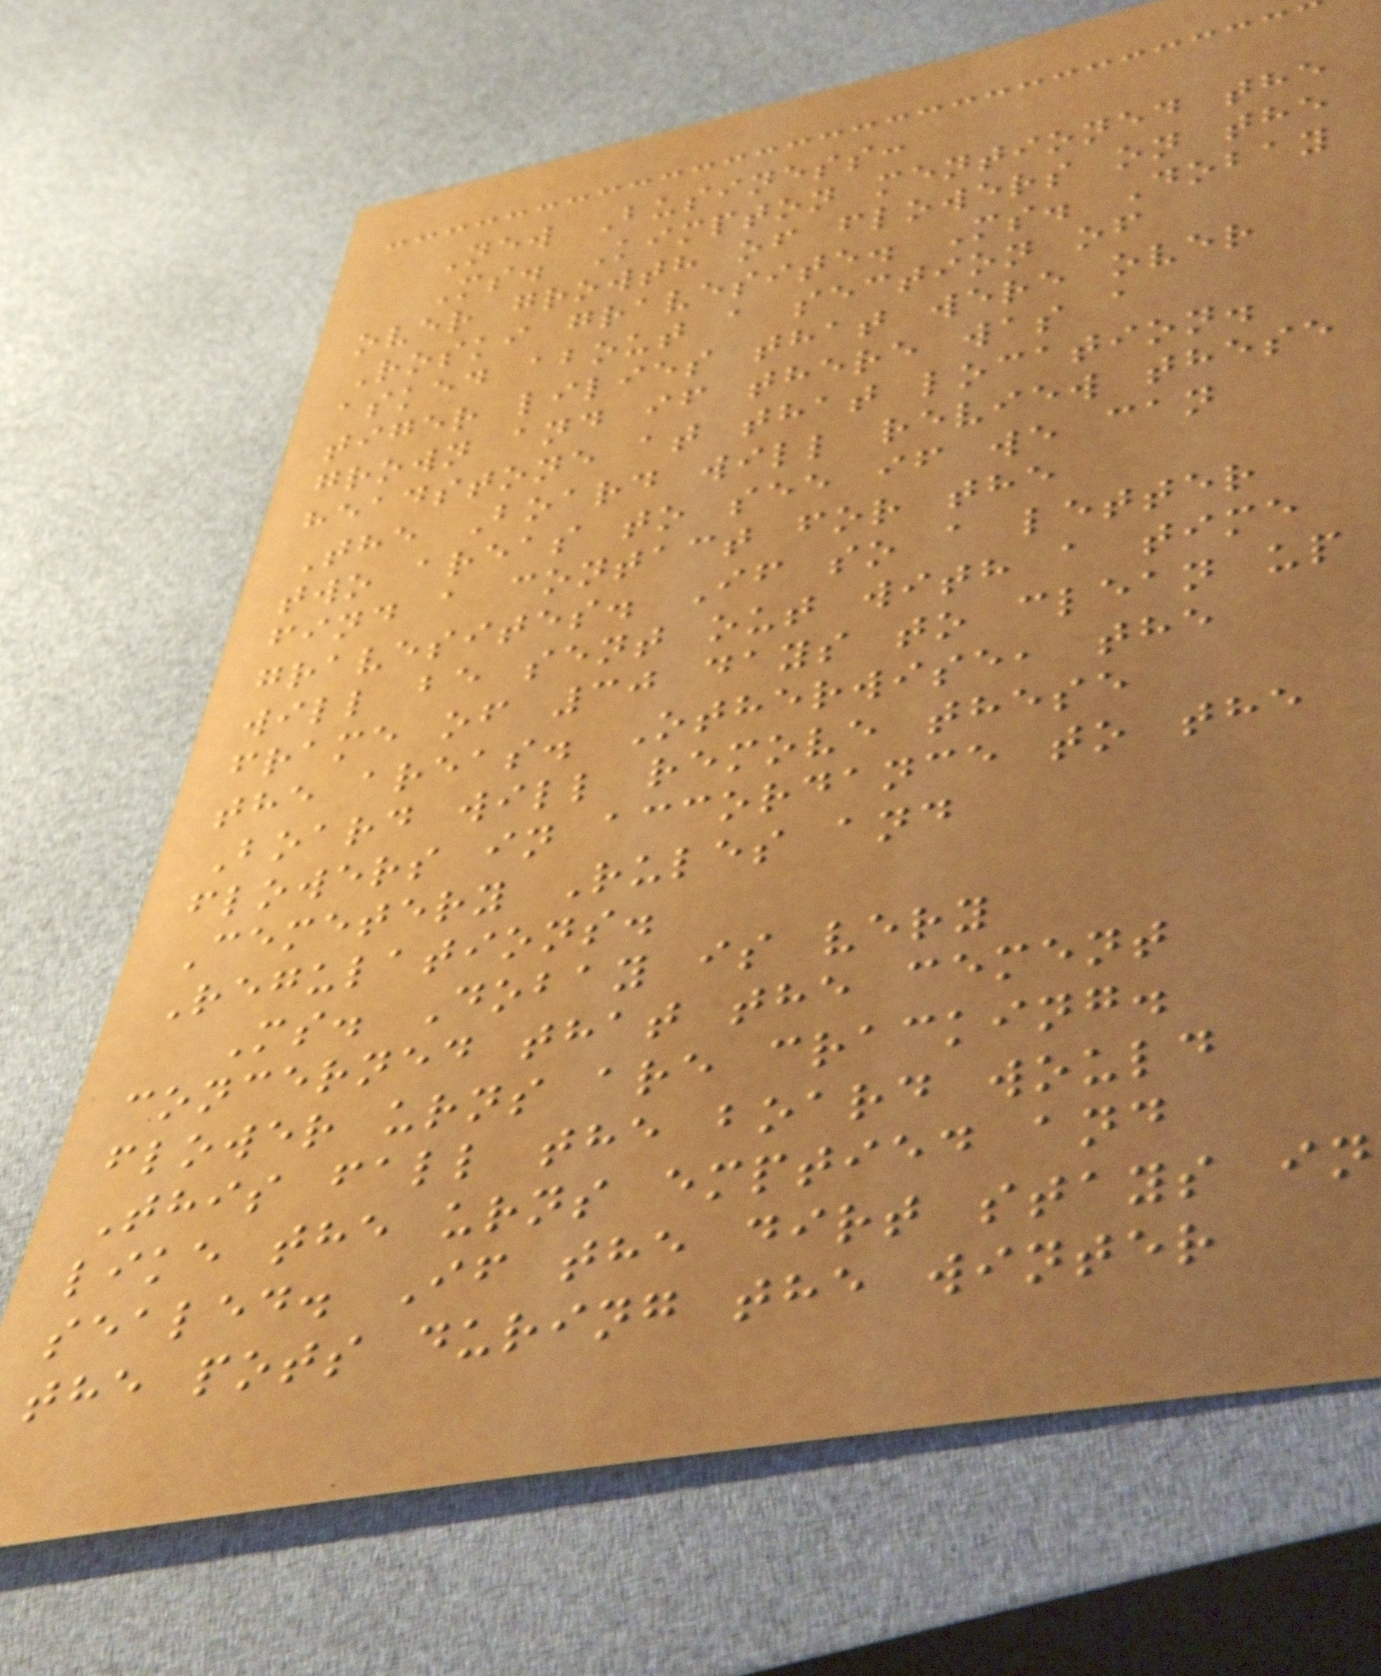New Business:
Ms. Kimpton mentioned the
over growth of flowers on the
Roski gravesite. Ms. Dobay
asked about a section of
tiger lilies that were over
grown and if there was a
headstone at that location.
The Board will review these
two areas to see if we can
find a contact for the
gravesites. If so a letter
will be sent out with a time
frame of 30 days to clean up
the areas. Otherwise, the
Board will remove these
flowers in accordance to the
Cemetery Rules and
Regulations.
Ms. Dobay is very
concerned that the cement
flower urns are cracking.
This fall the board would
like the urns emptied and
sealed. If the dirt stays in
the pots during the winter
